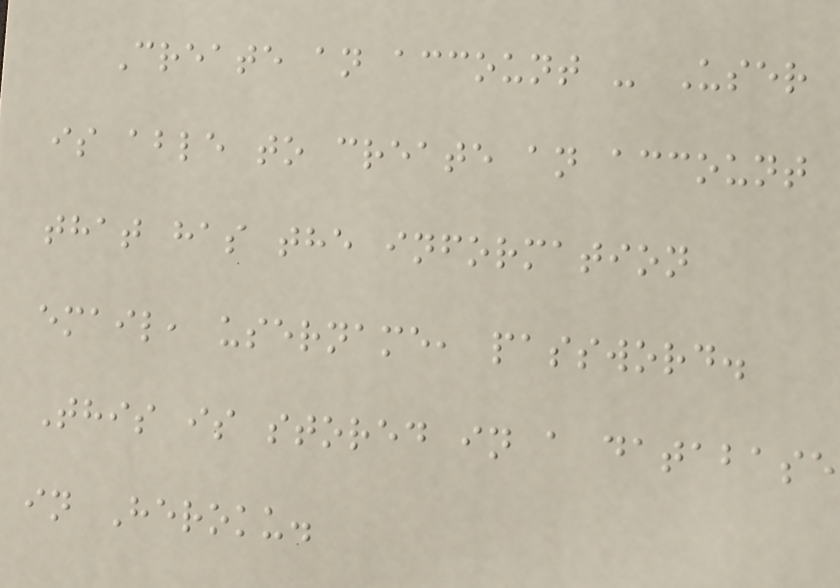Create an account - User
is able to create an account
that has the information
email, username, password.
This is stored in a database
in Heroku.
